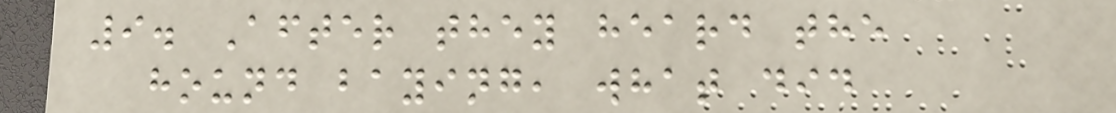9. After they heard the
hound baying, what did
